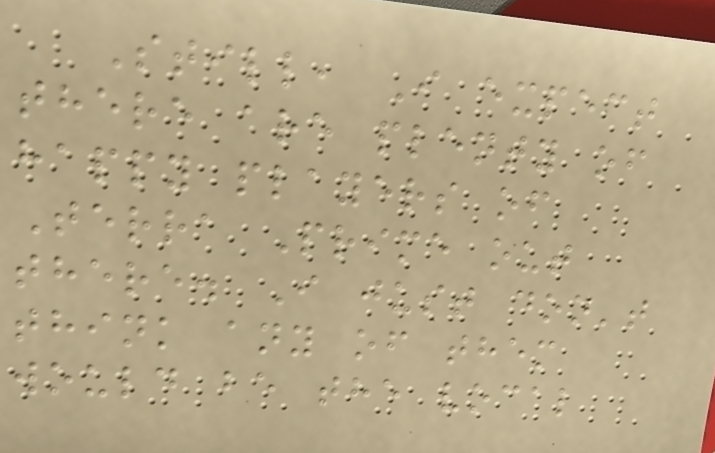Still, I expect
there are plenty of
happy players of
Terra Prime out
there. I just don't
think any of them
would be the vocal
